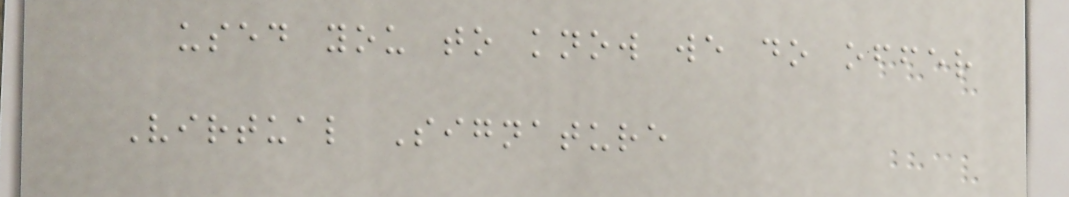used you to know we do offer
Virtual Signature
